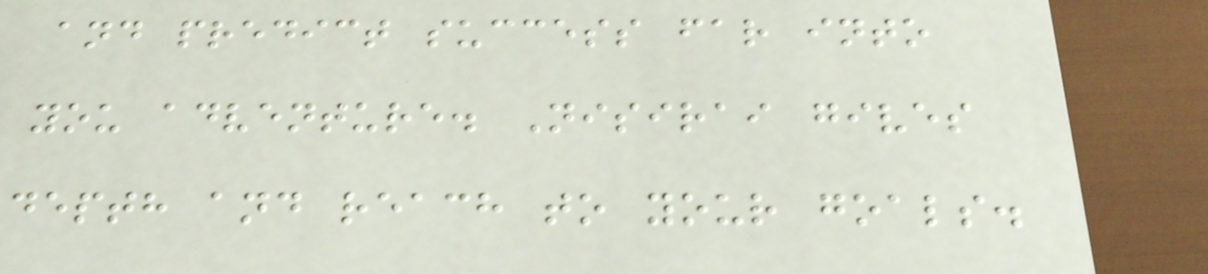and predict success far into
you adventure. Nisirai gives
depth and reach to your goals.
